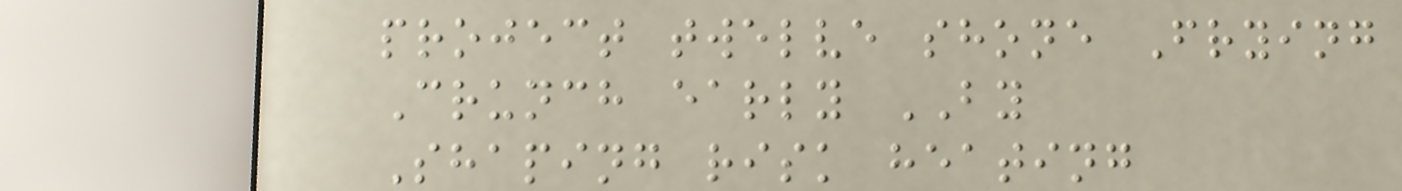project twelve shone Frying
Crunch early BY
Shaping risk heating
